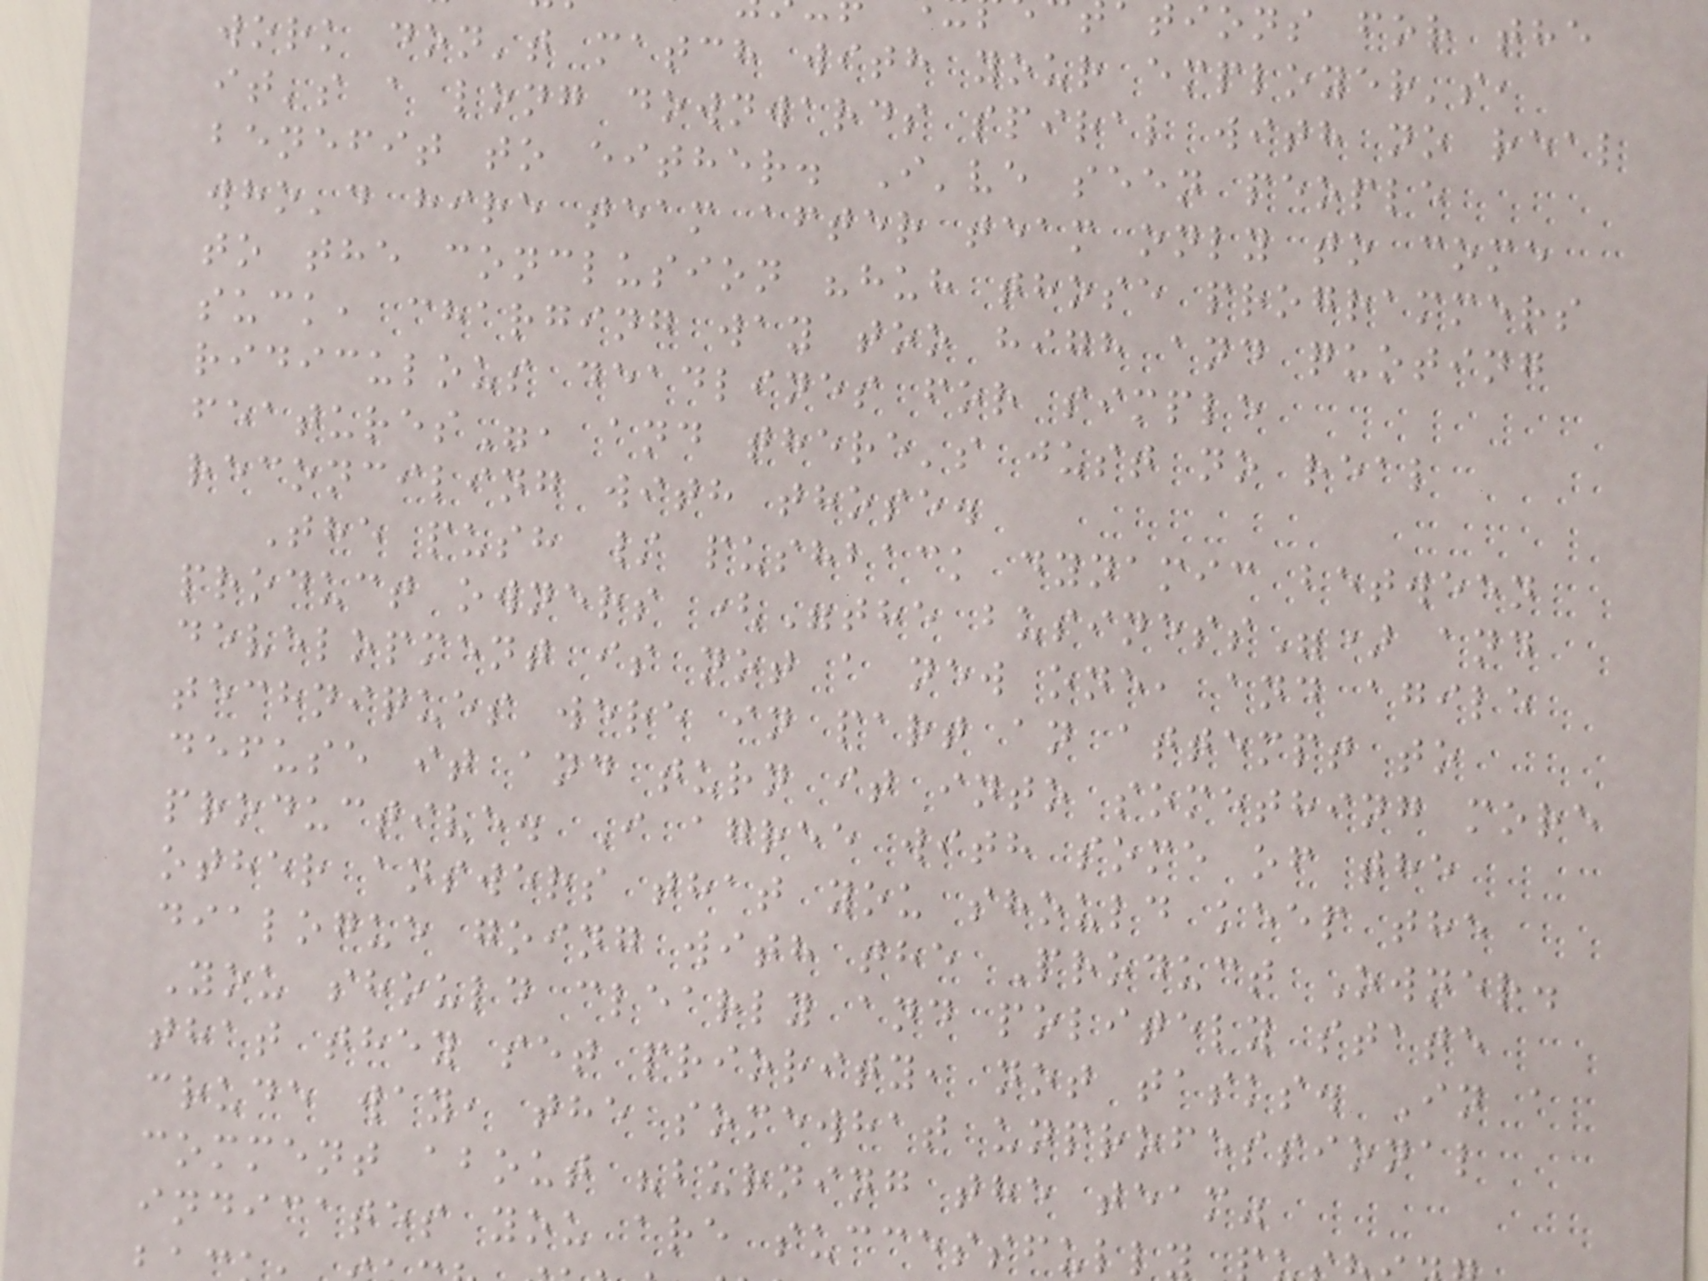tions for the
work don't match with your employer's,
it's a long downwards spiral with no real
benefit to either. I've seen people
who'd hire team after team only to come
to the conclusion "huh those programmers
suck, charging way too high and quoting
ridiculous deadlines for simple
features", and there's just no real
reconciling with those.
The push / pushback dynamic between
product owners ("the business") and
development is not a new one, and agile
techniques were in part an attempt to
defuse it and turn it into something more
productive. I agree with some of the
other answers that you should keep the
dialogue going with the Product Owner.
You should clearly and politely state
that they set priority, not tasks. In a
crude way, the somewhat unprofessional
comment about "burning the team"
indicates you are successfully
